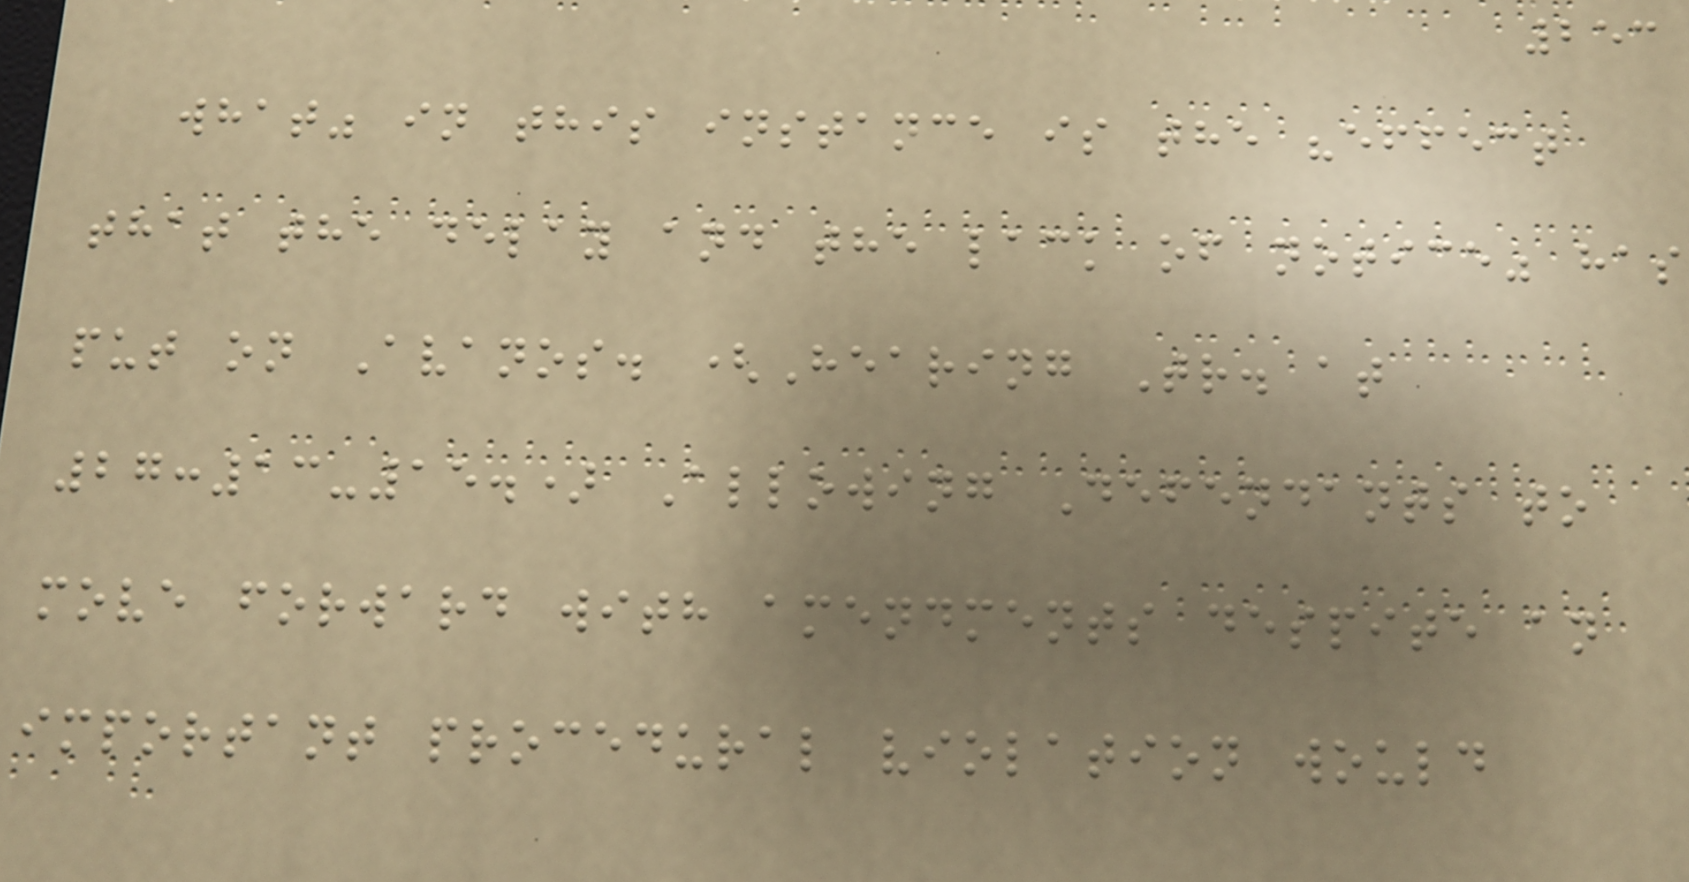253
what" in this instance is the "effect
that the delay and the lack of notice" has
put on Avanos. (Hearing Tr. at
27:13-15.) Allowing Defendants to
move forward with amendments despite an
important procedural violation would
